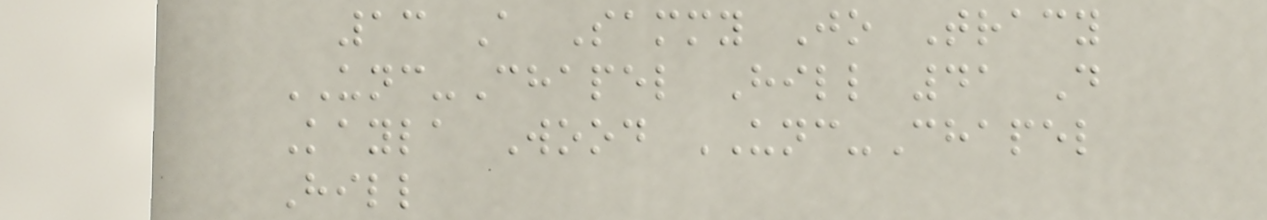13 A Sammy Jo Tracy
UNC-Chapel Hill 41 D
Kayla Wood UNC-Chapel
Hill
